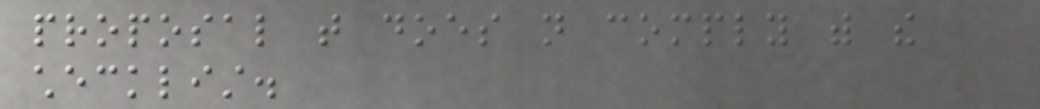proposal that does not comply with the
checklist.
